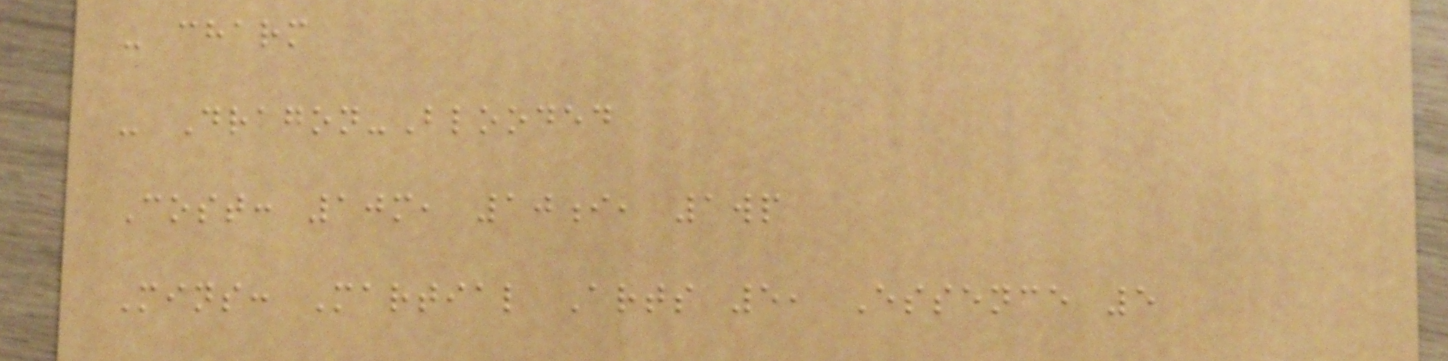- charm
- Dragon-Blooded
Cost: 10m, 10i, 1wp
Mins: Martial Arts 5, Essence 5
